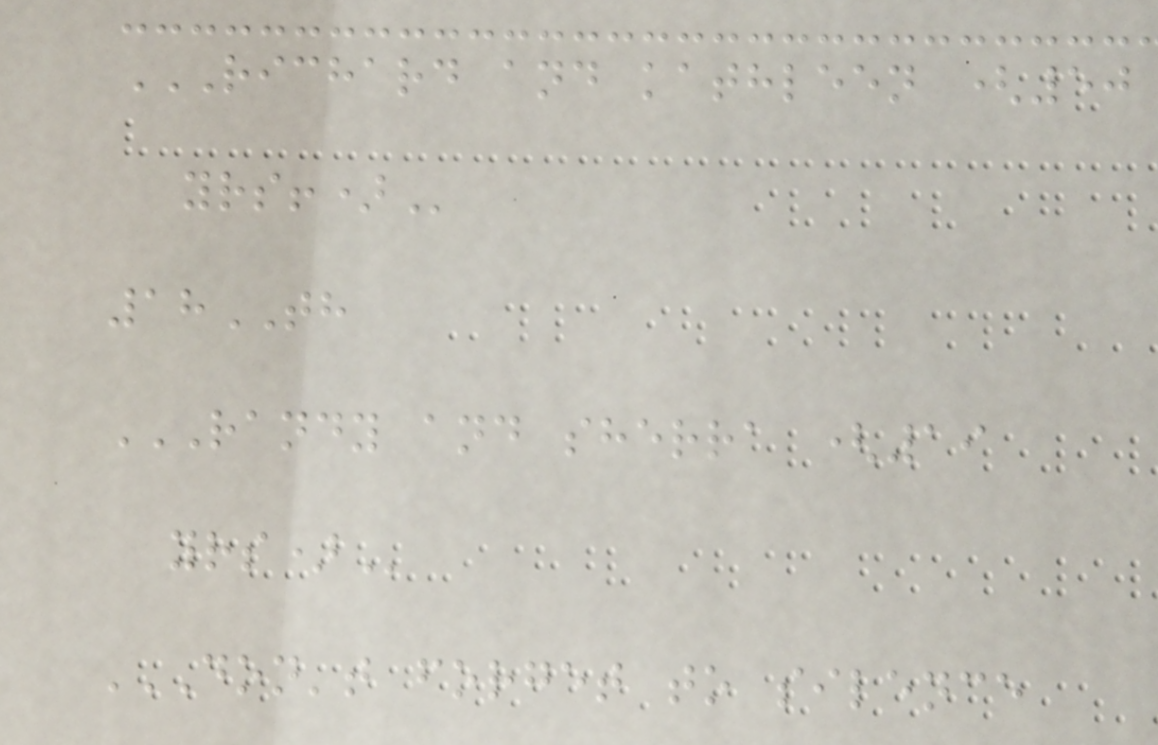RICHARD AND KATHLEEN (50
YRS!)
18TH
RANDY AND SHERRA (19
YRS)
DON'T FORGET TO SILENCE
